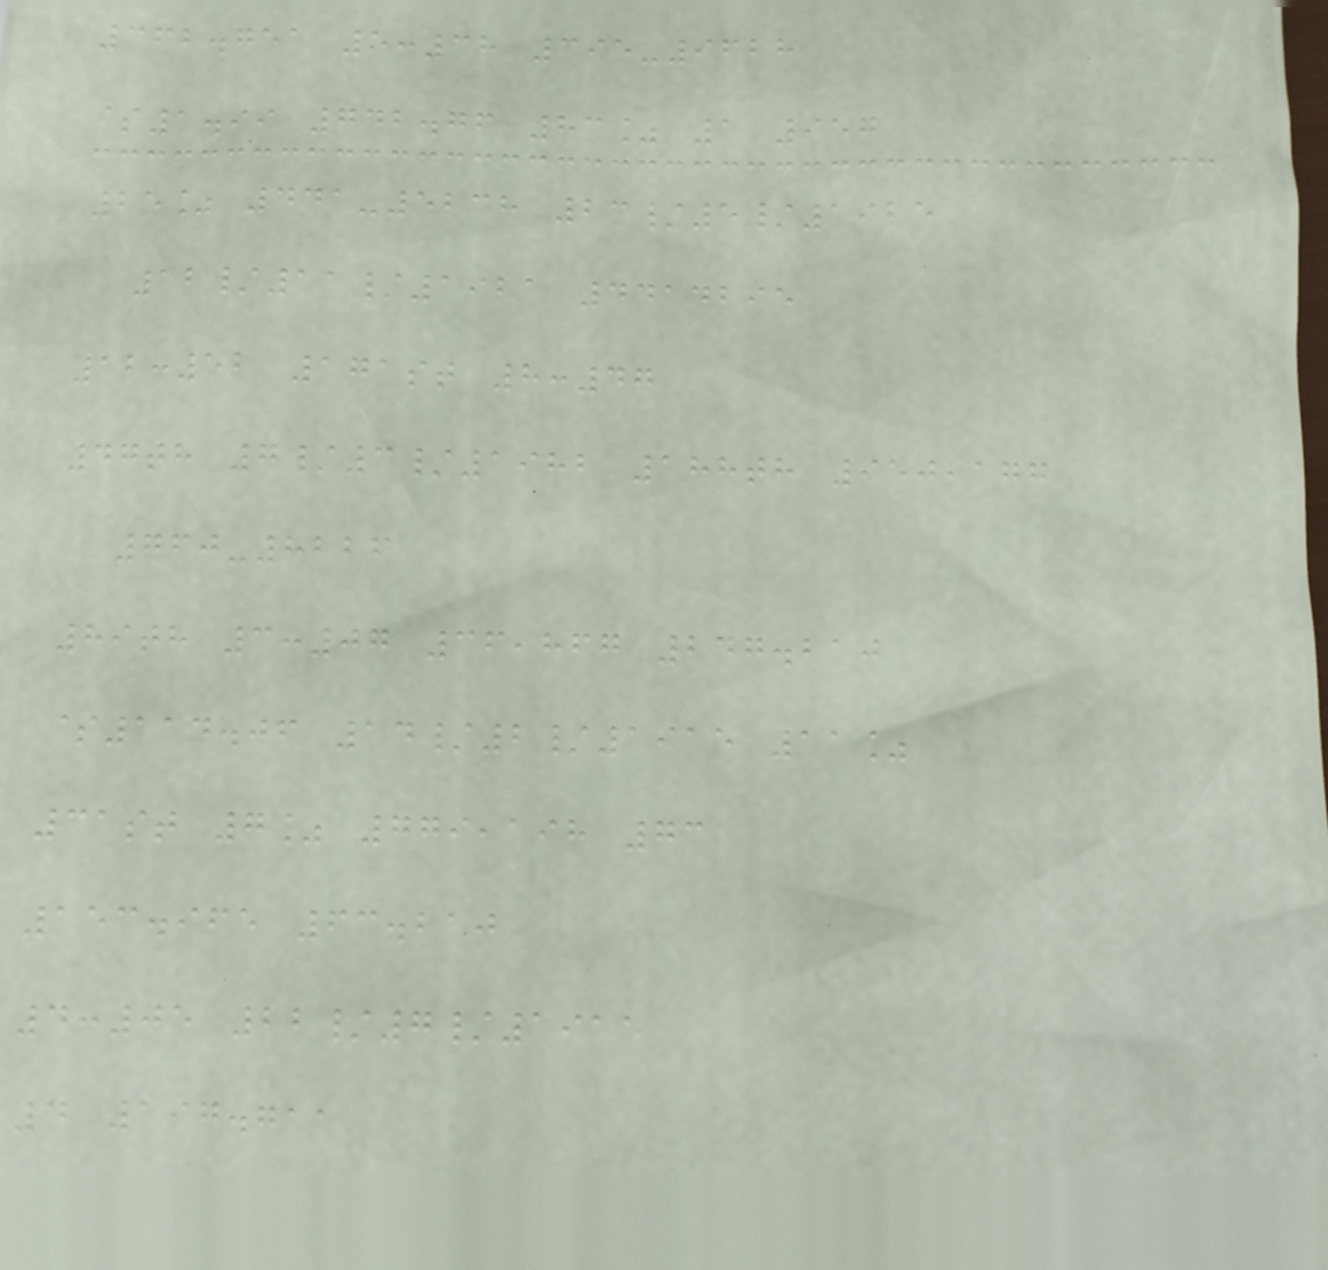362.751 5:38 395-9628
$1.99 742.76 83% 1 957
25% 441-5238 23/5/1925
12/11/1921 4414295
12:52 171st 8:47
47th 7/3/1982 188th 950,177
760-8226
89th 3:07 36,867 247.210
$114.06 14/2/1915 11%
31st 7% 779,198 73
153.965 63.210
4:05 22/7/1915
4 197.711
